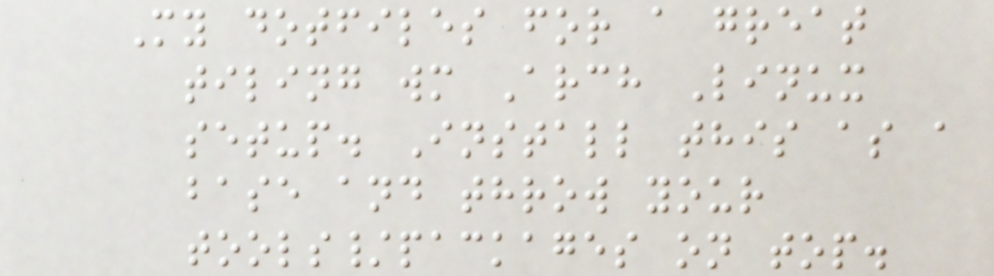My dotfiles for a great
tiling wm Arch Linux
setup. Install this as a
base and throw your
tools/packages on top.
